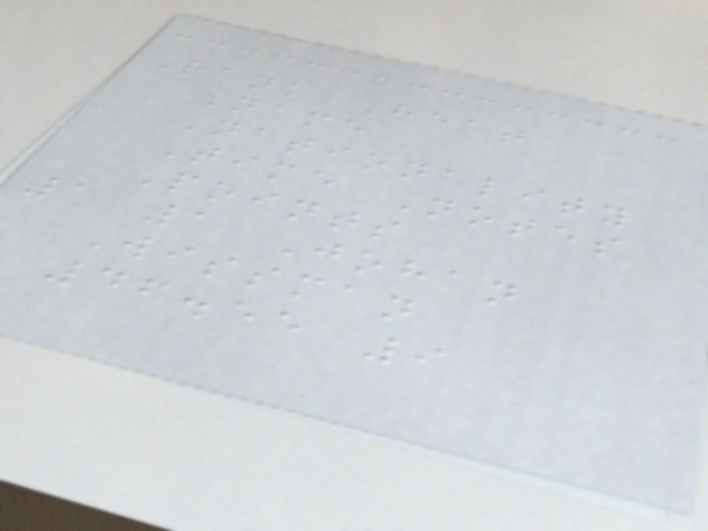Rank Heat
Name
Nationality
Time Notes
Points
1 1 Johan
Wissman
46.55 9
